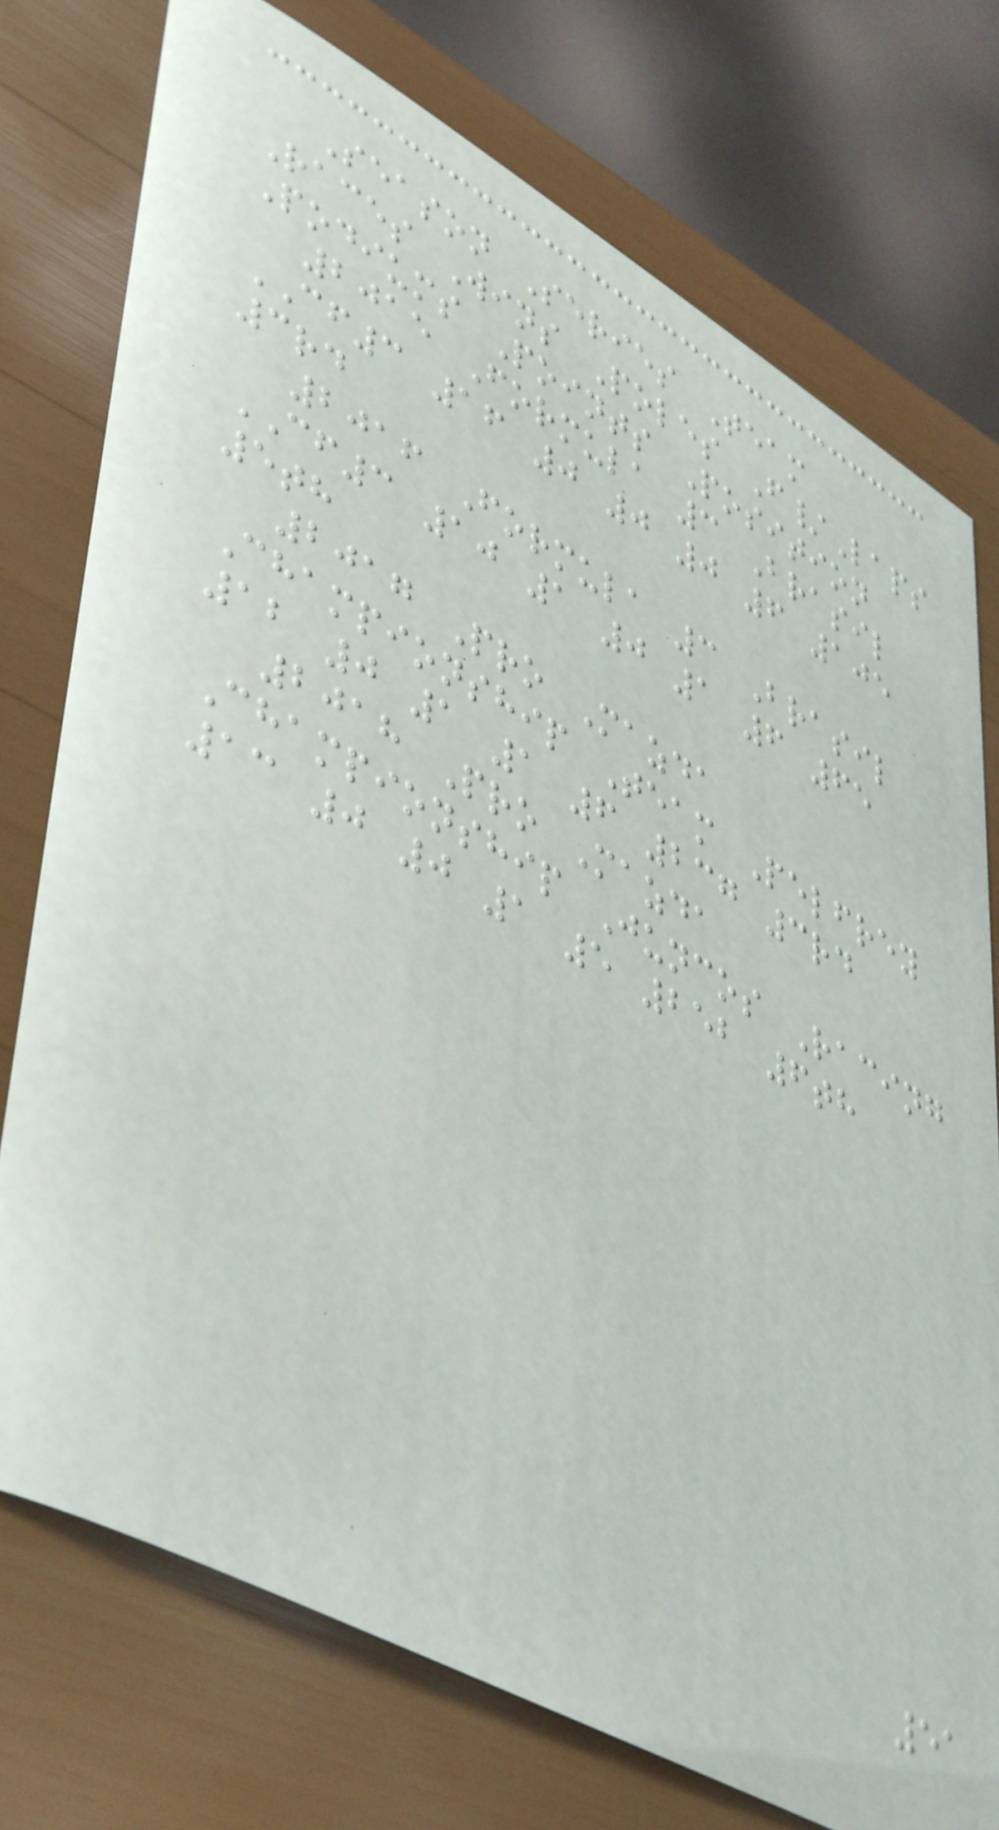Season Series Team
Races Wins Poles F/Laps
Podiums Points Position
2015 Formula 3 Brasil
CF3 16 0 0 0 6 105
3rd
2016 Formula 3 Brasil
CF3 10 1 0 1 6 65
5th
2017 Pro Mazda
Championship Team Pelfrey
12 0 1 1 6 237 3rd
2018 Pro Mazda
Championship Juncos Racing
13 0 0 1 5 252 6th
51
